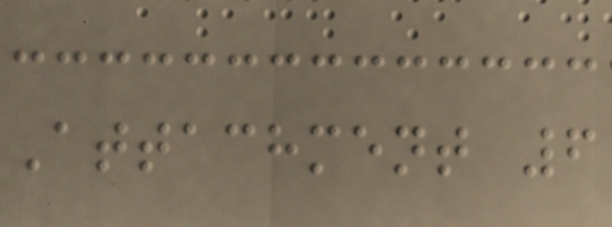Attachment 6
